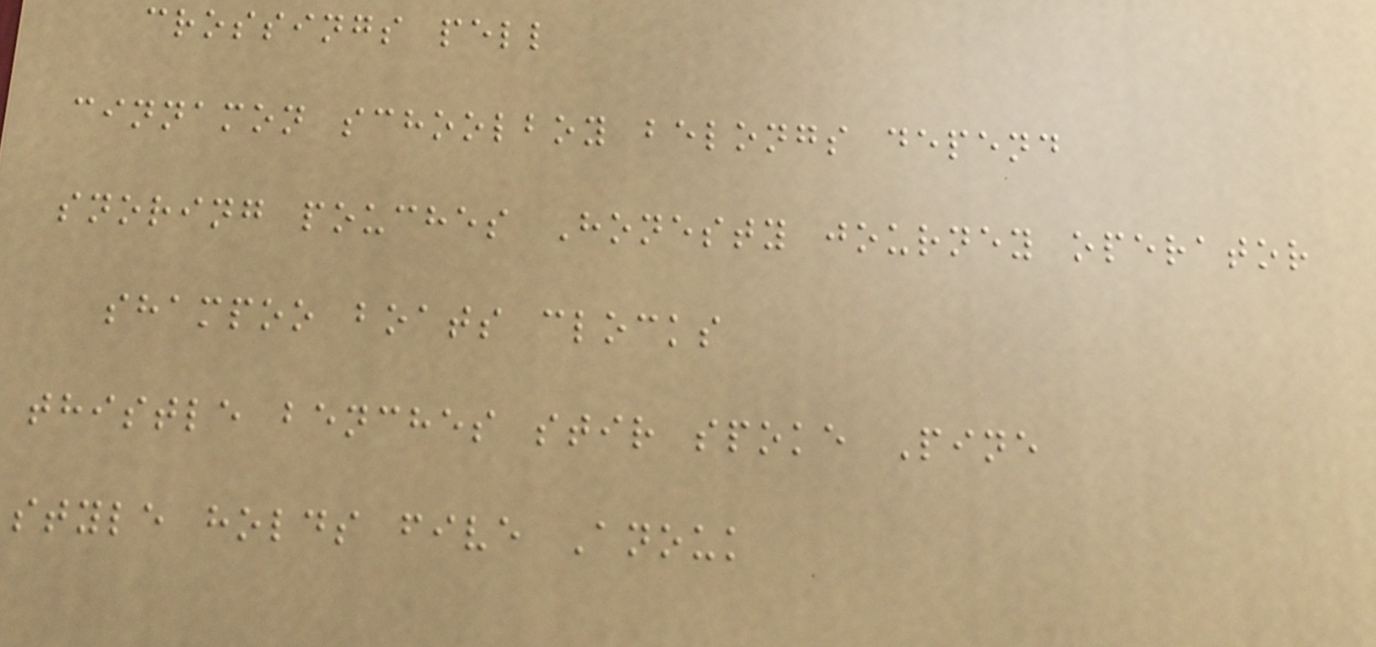crossings pell
cinnamon schoolboy belongs depend
snoring pouches Honesty journey operator
shampoo boats clocks
thistle benches stir spoke Pine
style holds five Anouk
